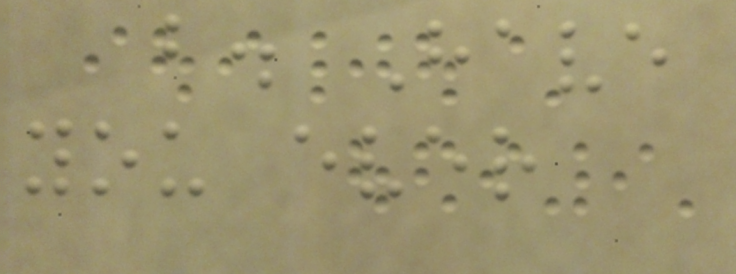b. Have
you ever
